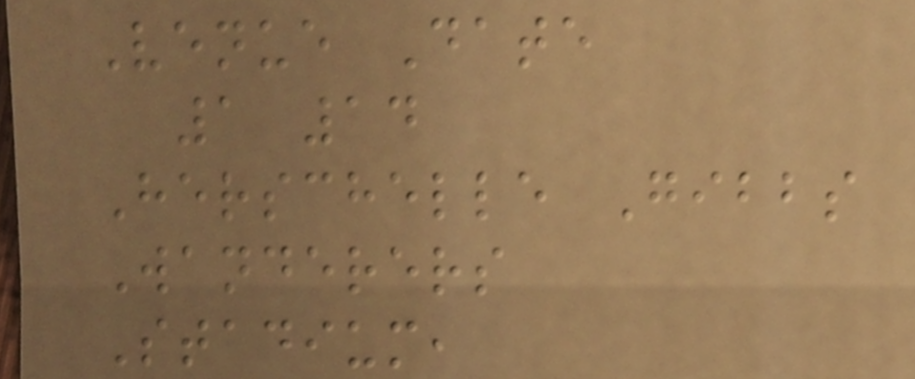Venue Date
1 14
Herschelle Gibbs
Wanderers
Stadium,
